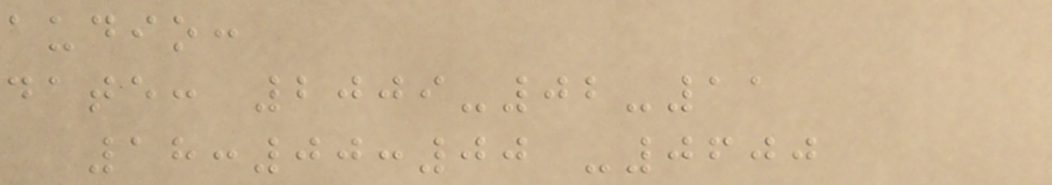audio:
date: 2009-02-11
18:00:00 -0600
